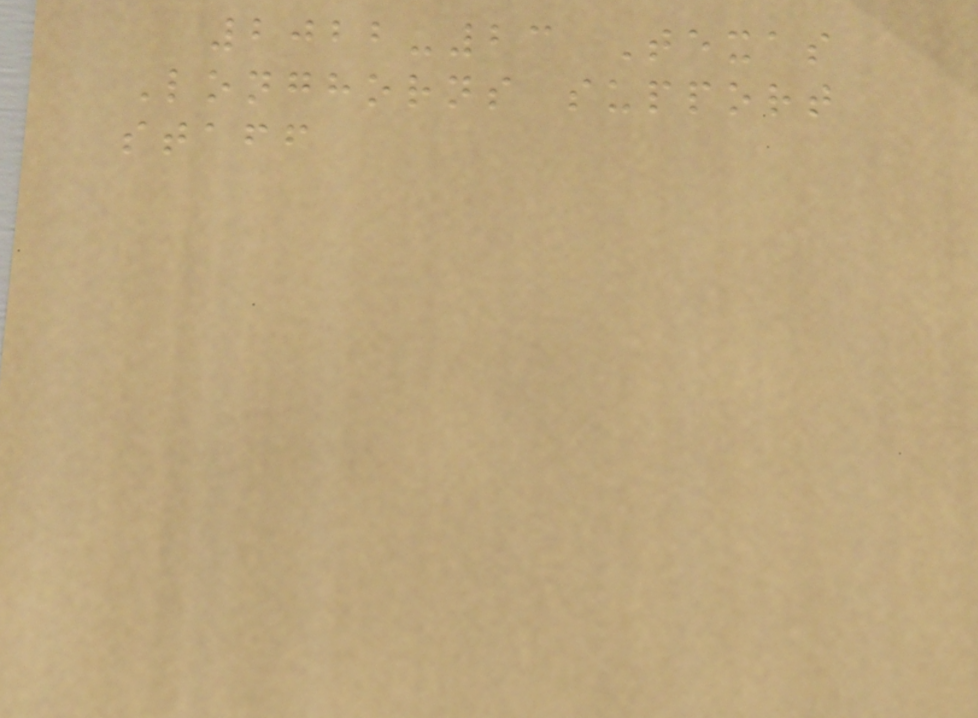2022-23 Texas
Longhorns support
staff
